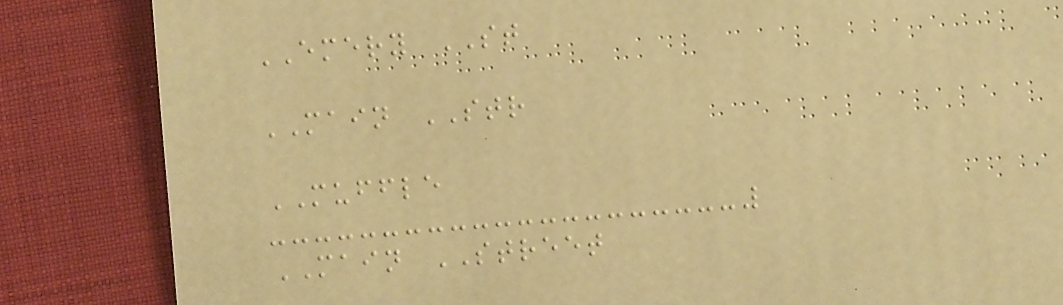EMERY ST
MAIN STR
MUFFLE
MAIN STREET
